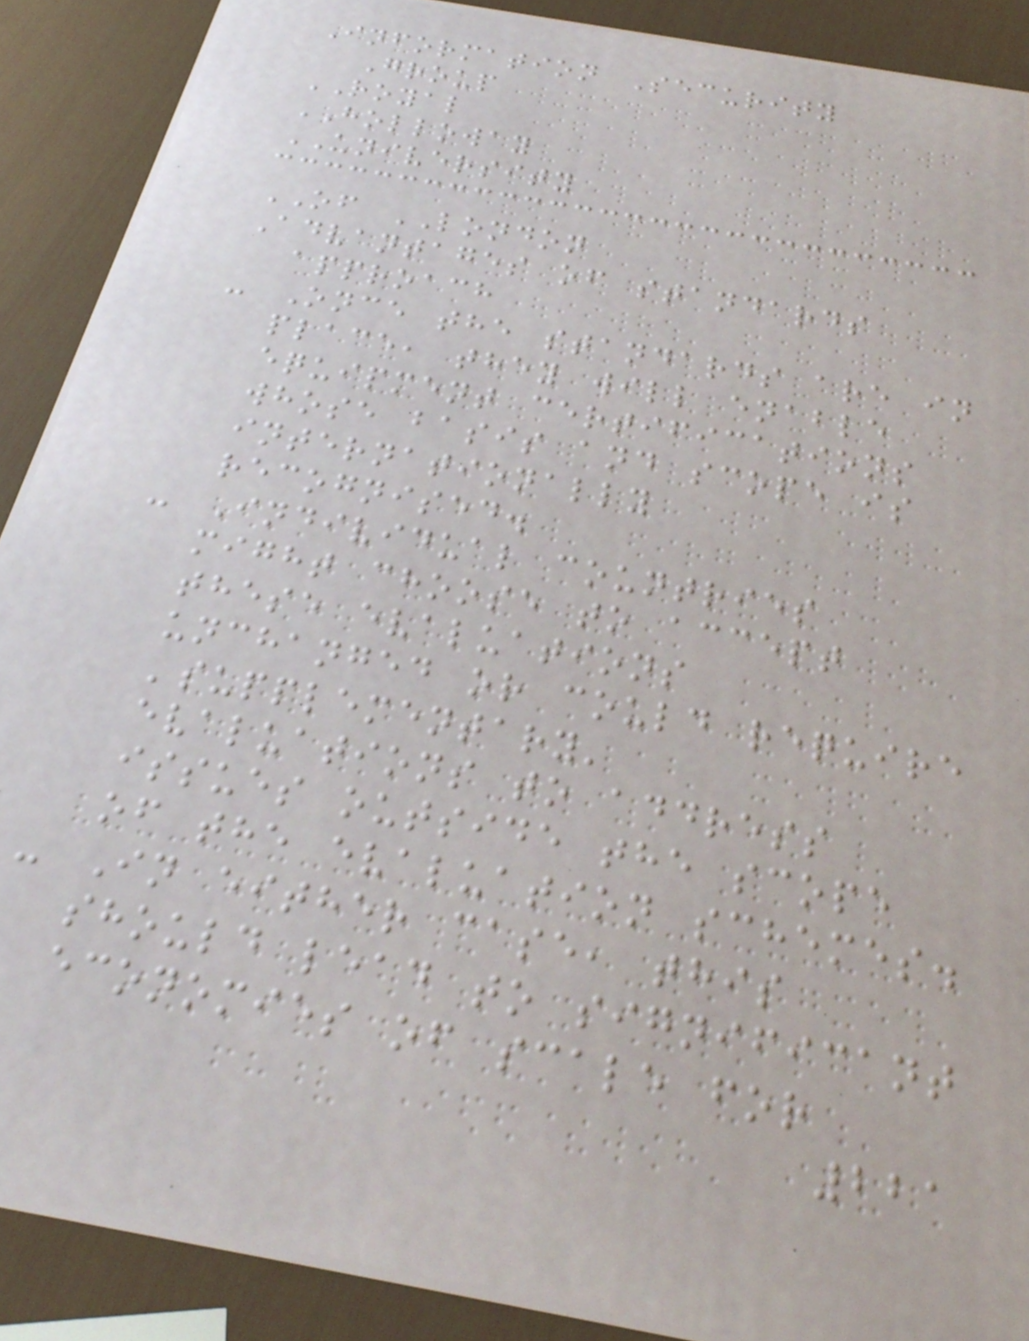Information Security
Group
ROYAL
HOLLOWAY
UNIVERSITY
OF LONDON
Advantages of standards
approach
- Once the standards are in
place, they will enable
equipment certifications
whose basis and scope is
internationally
recognised.
- Individual countries
might choose to accept
these evaluations
unchanged or could require
'supplementary'
evaluations to address
issues outside the scope
of the evaluation schemes.
- In either case, this
should lead to significant
economies of scale for
221
